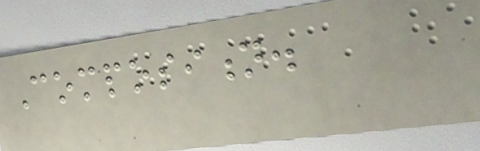Composition.
